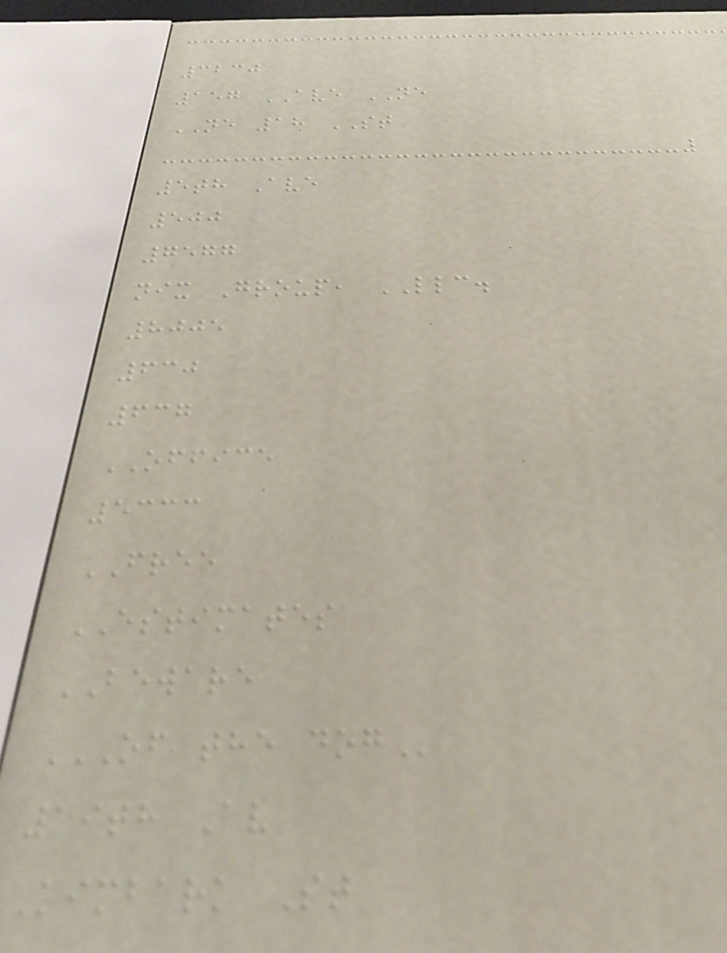3230
157 AVE NE
NE 18 ST
5th Ave
500
7577
nix Group, LLC.
8005
630
637
OFFICE
5333
FREE
ESTIMATES
BEWARE
OF THE DOG
19th Av
Kimbark St
